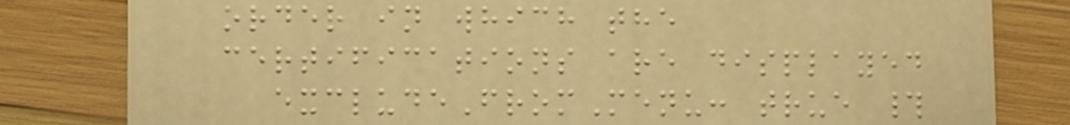order in which the
certifications are displayed
excludeFromMenu: true #
